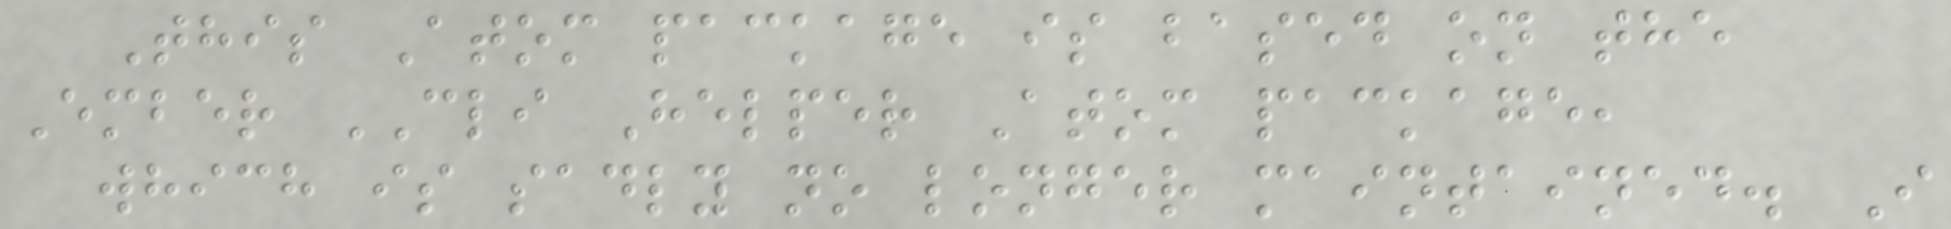This Atom package is based on the
Ember CLI Helper Atom package,
which is sadly no longer maintained. I
